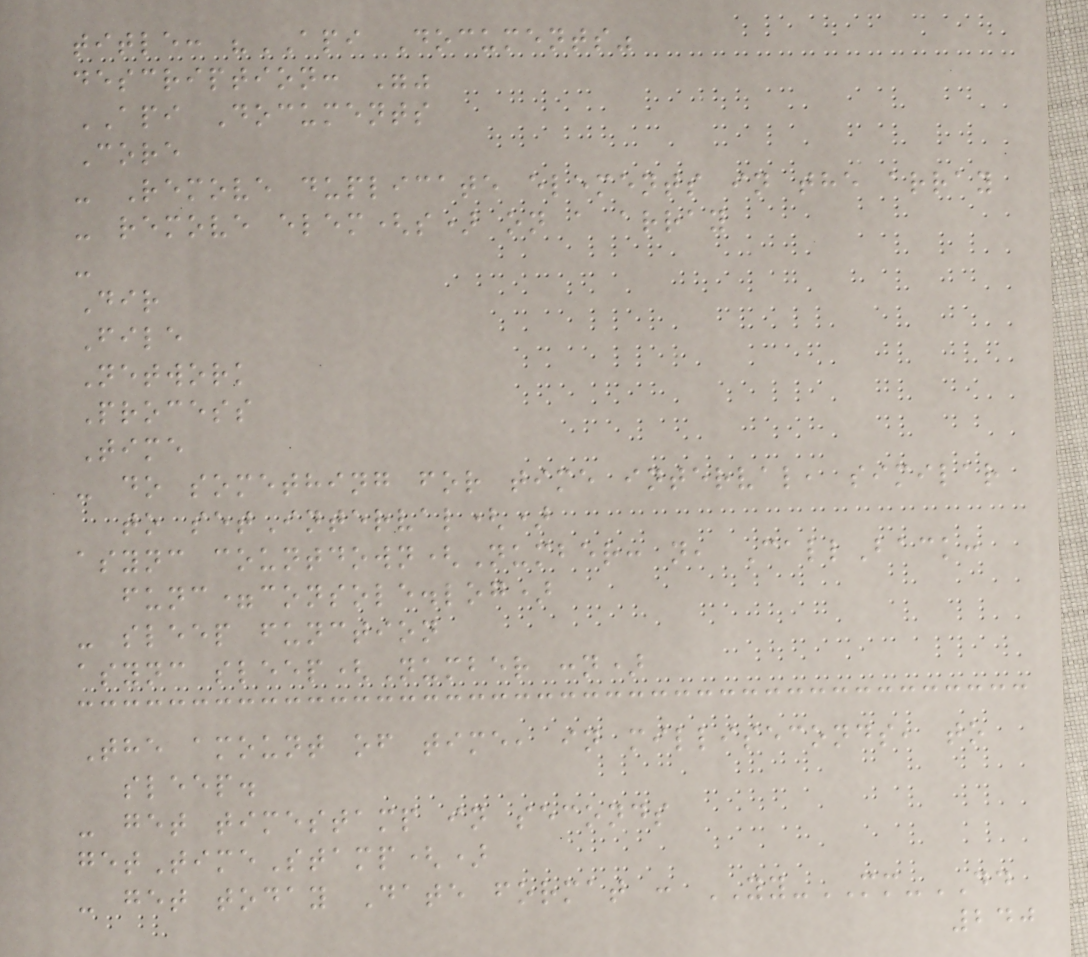title: "API Documents"
description: ""
API Documents
Core
- Remove duplicate elements in the array
- remove elem(s) on a array
-
Dir
File
Network
Process
Time
- do something for time interval, similar
to setInterval()
async countdown(Number: n, CallBack:
func=console.log)
- sleep function
async sleep(Number :n)
The amount of time, in milliseconds, to
sleep.
- get timestamp in seconds
getTimeStamp()
- get today Date format : YY-MM-DD
240
